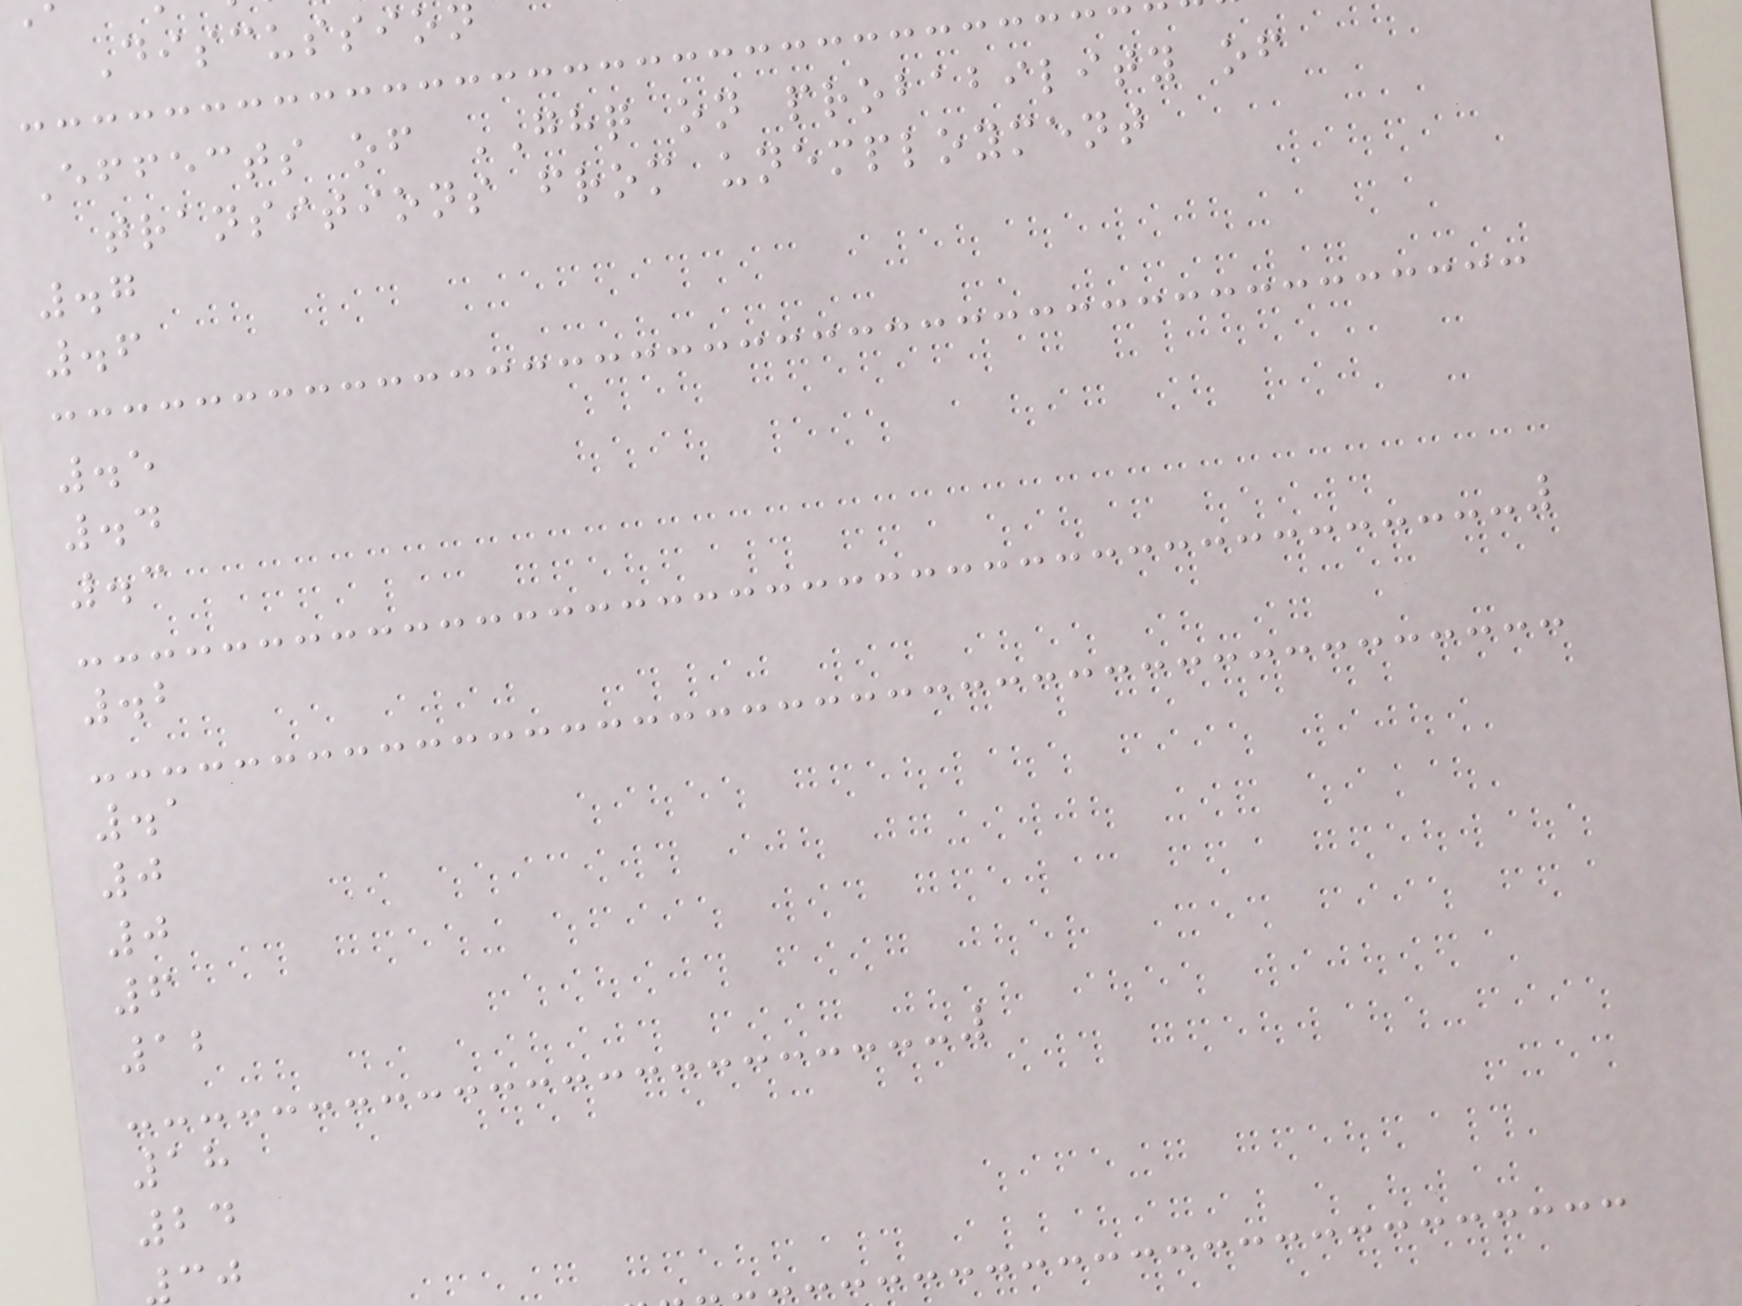Discussion
Effects of GHQ on probability of
transitions from unemployment
.7
.6
.5
.4
.3
.2
.1
0
0
6
12
18
24
